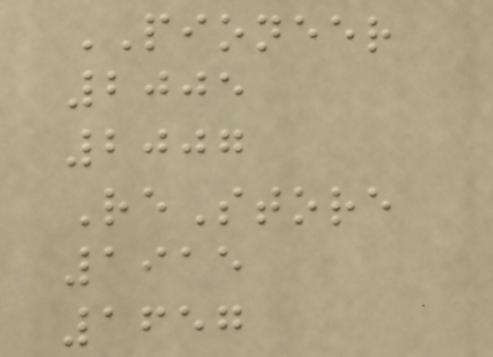PIONEER
2005
2007
ReStore
1915
1657
